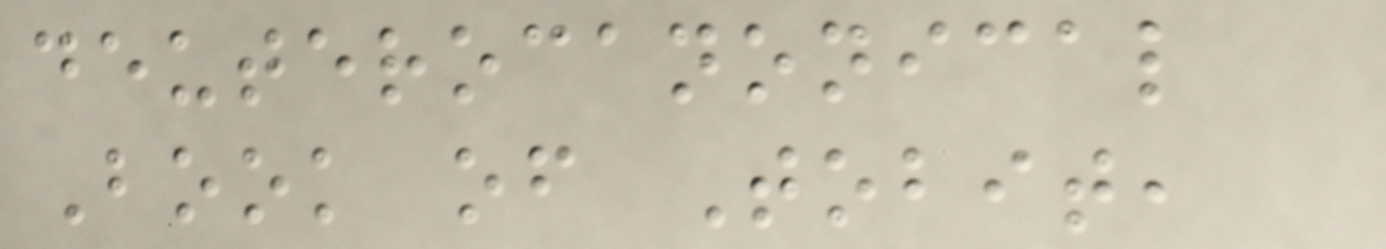deuterocanonical
Book of Tobit,
